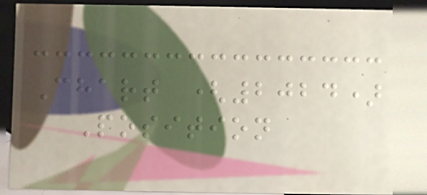Chart (2024)
Position
